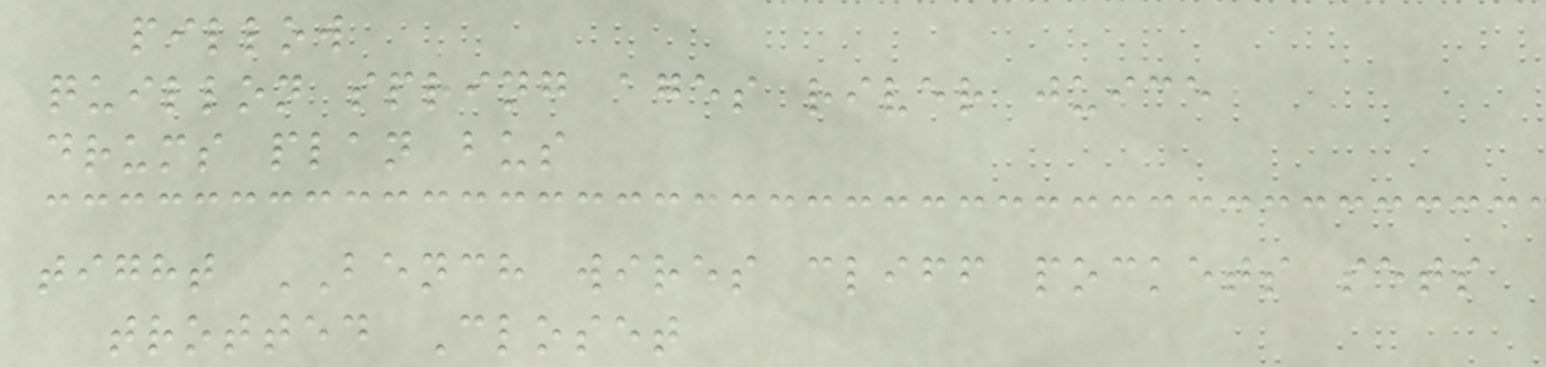pillow
quillon spring ages river juice
drums plan bus
tight BENCH wires cliff pockets sets
trotted Closet
